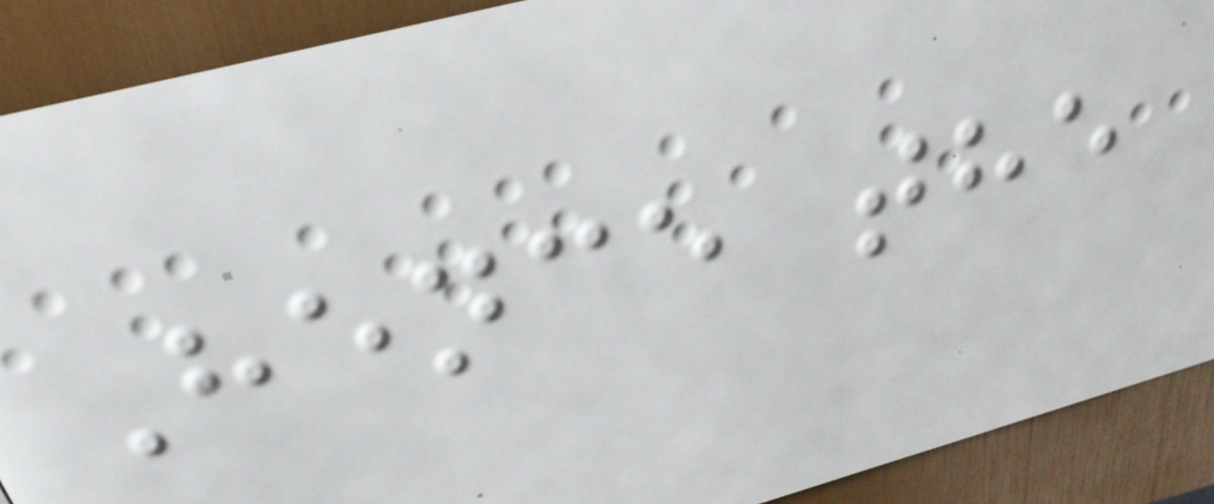Hence the
